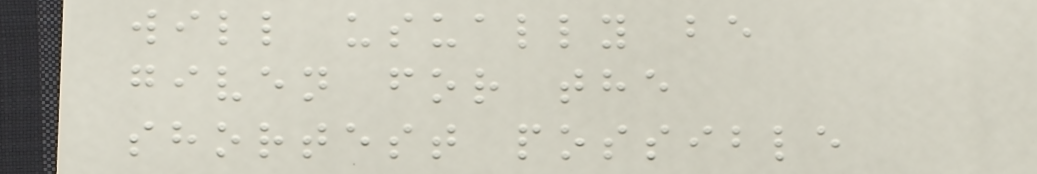will usually be
given for the
shortest possible
